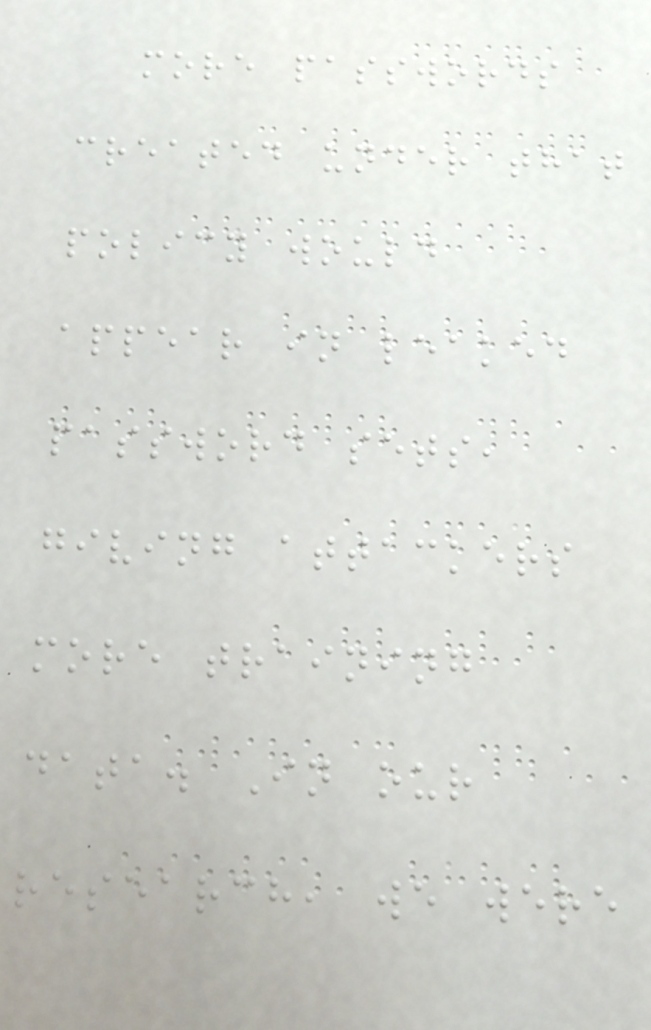more passwords
created under that
policy would
appear in leaked
password sets,
giving attackers
more training
data. In our
research, we were
